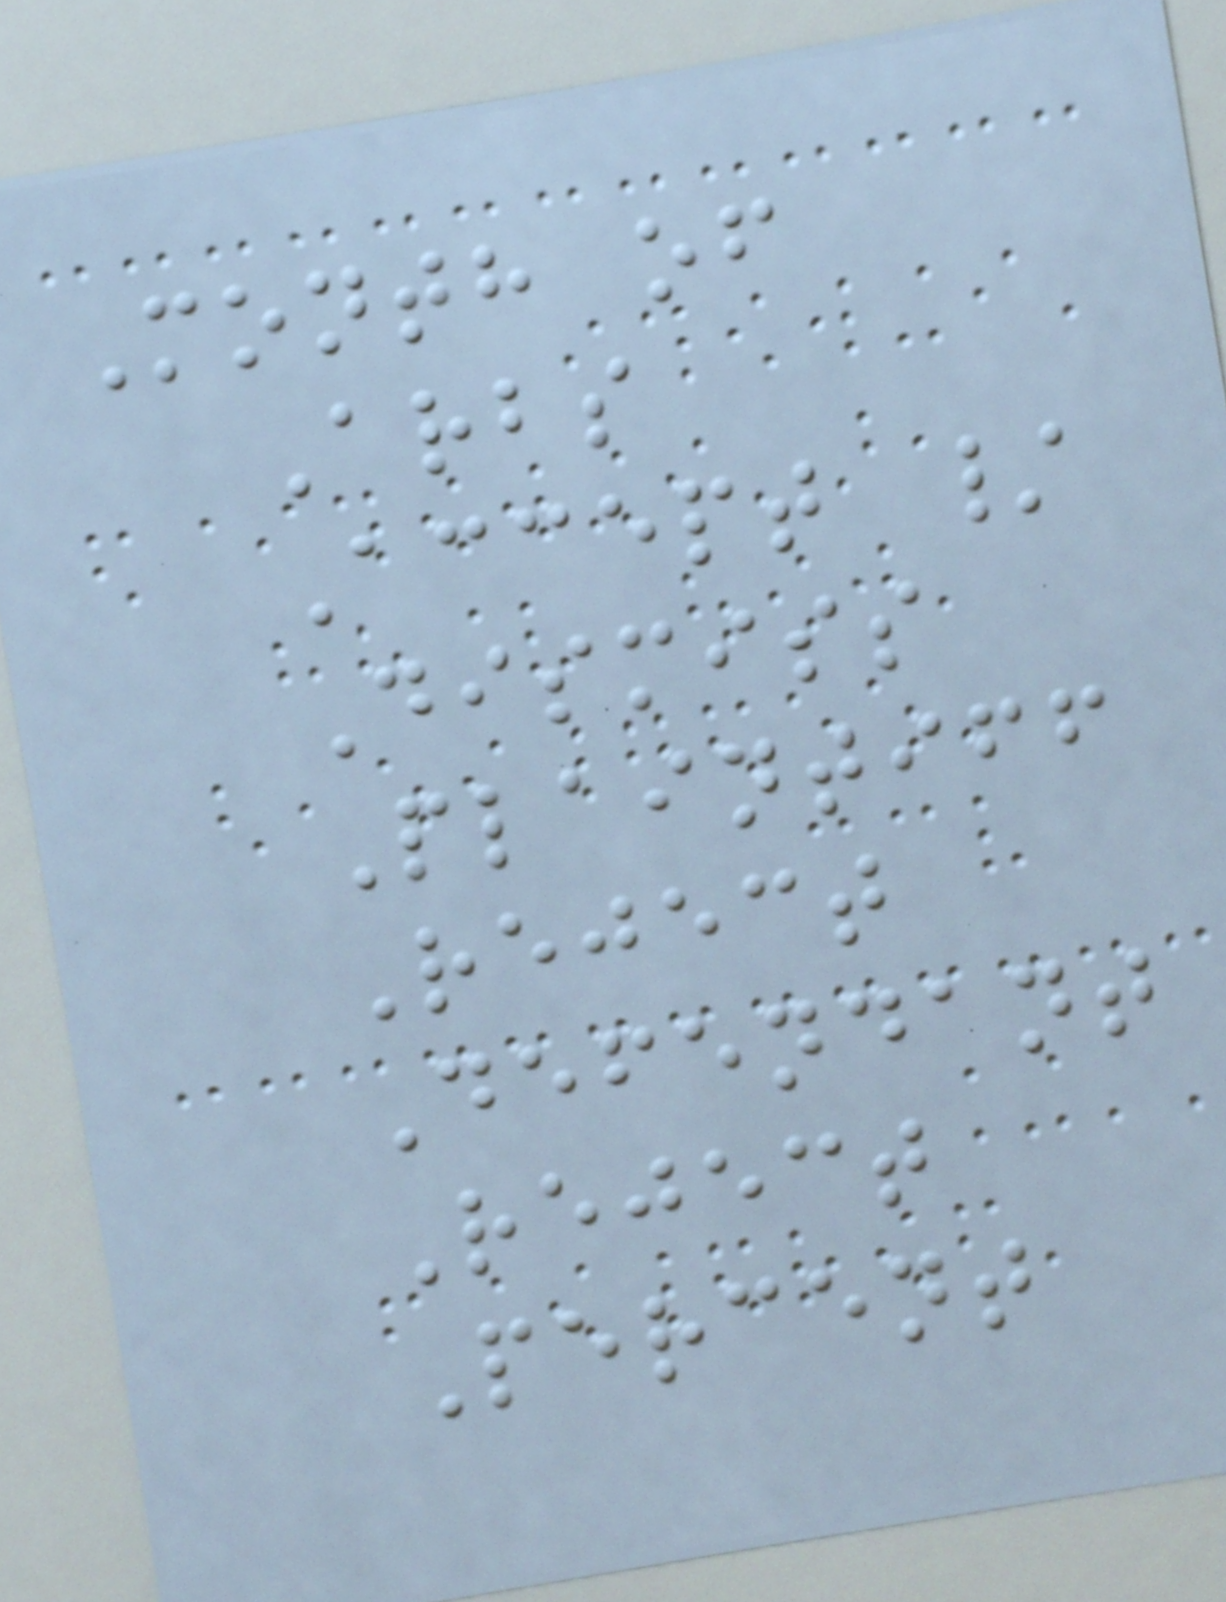Month of
Arbs
Accept /
Dismiss
Plaintiff
Reject
Defendant
Reject
Percent
